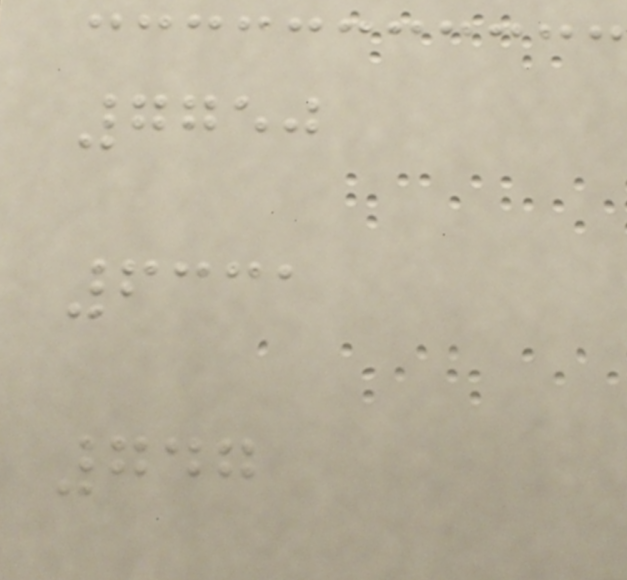7750
6331
747
